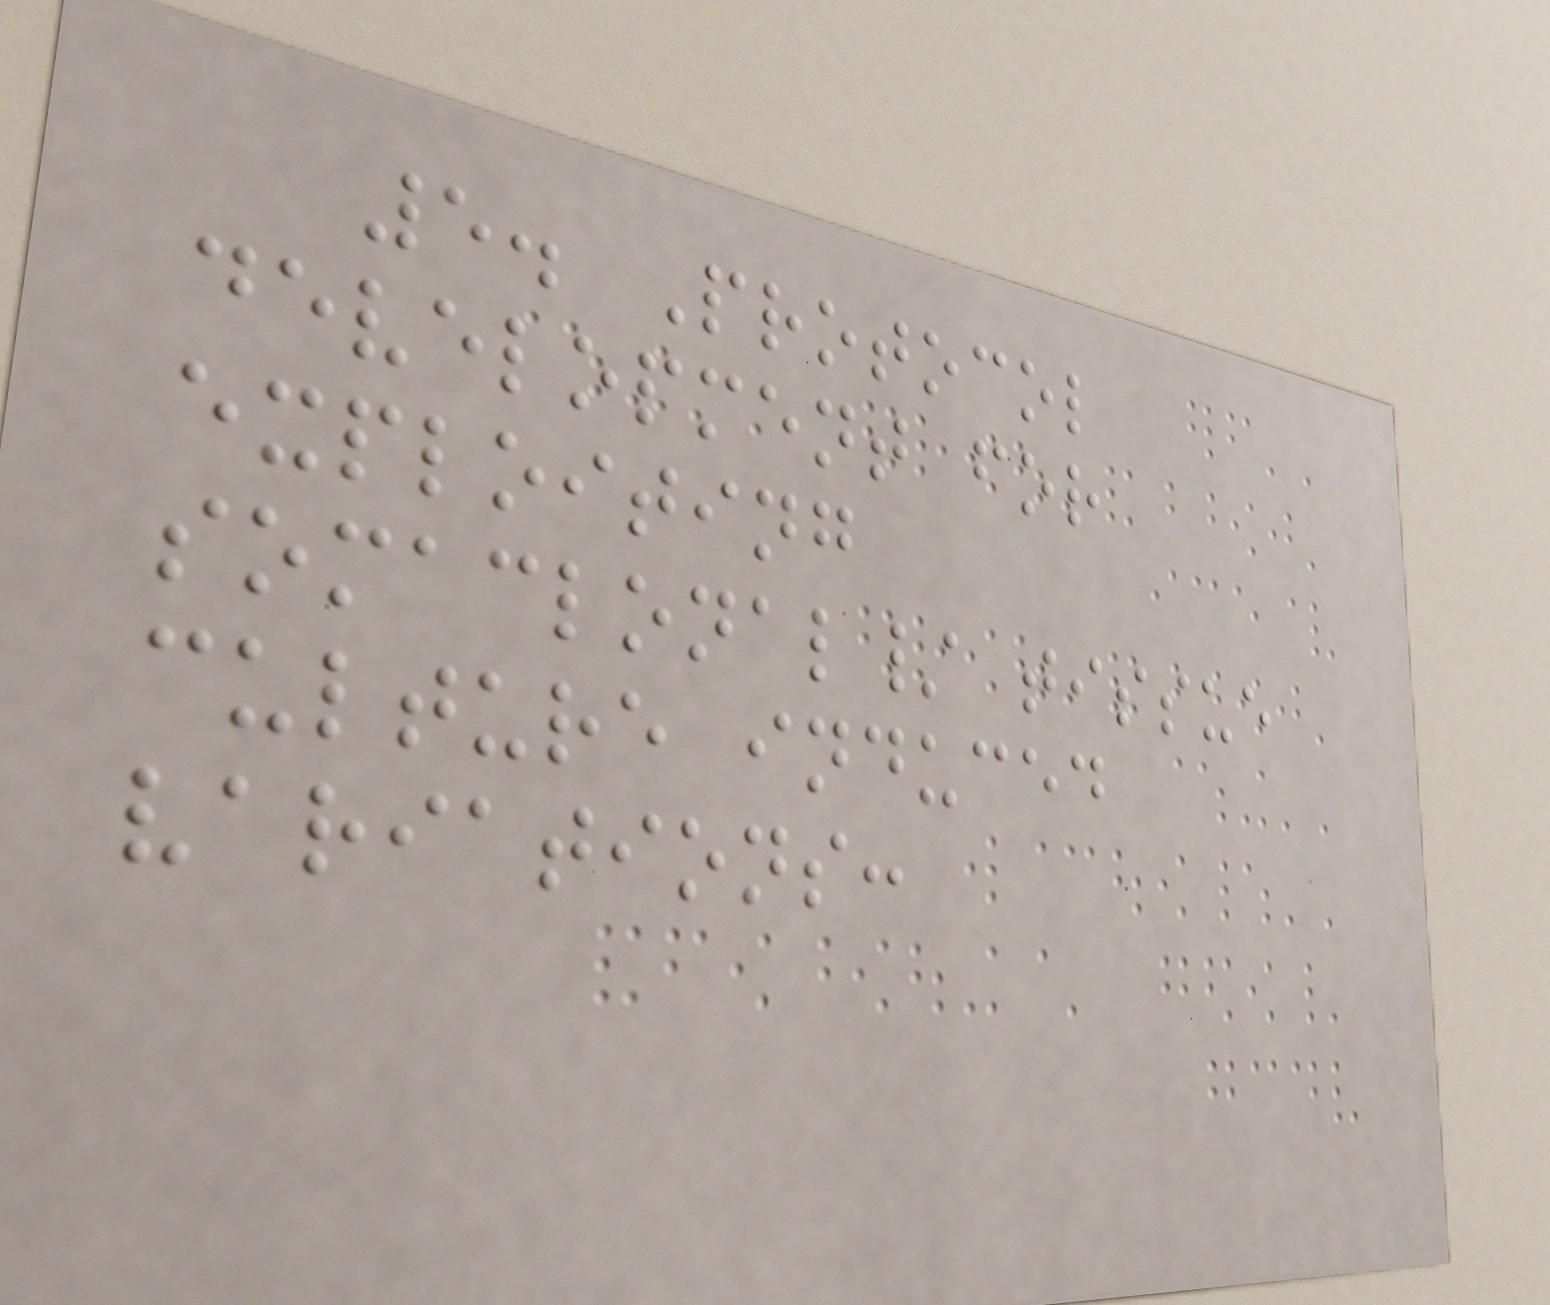5. Protocol
development for
exploiting
somaclonal/ tissue
culture induced
variations:
